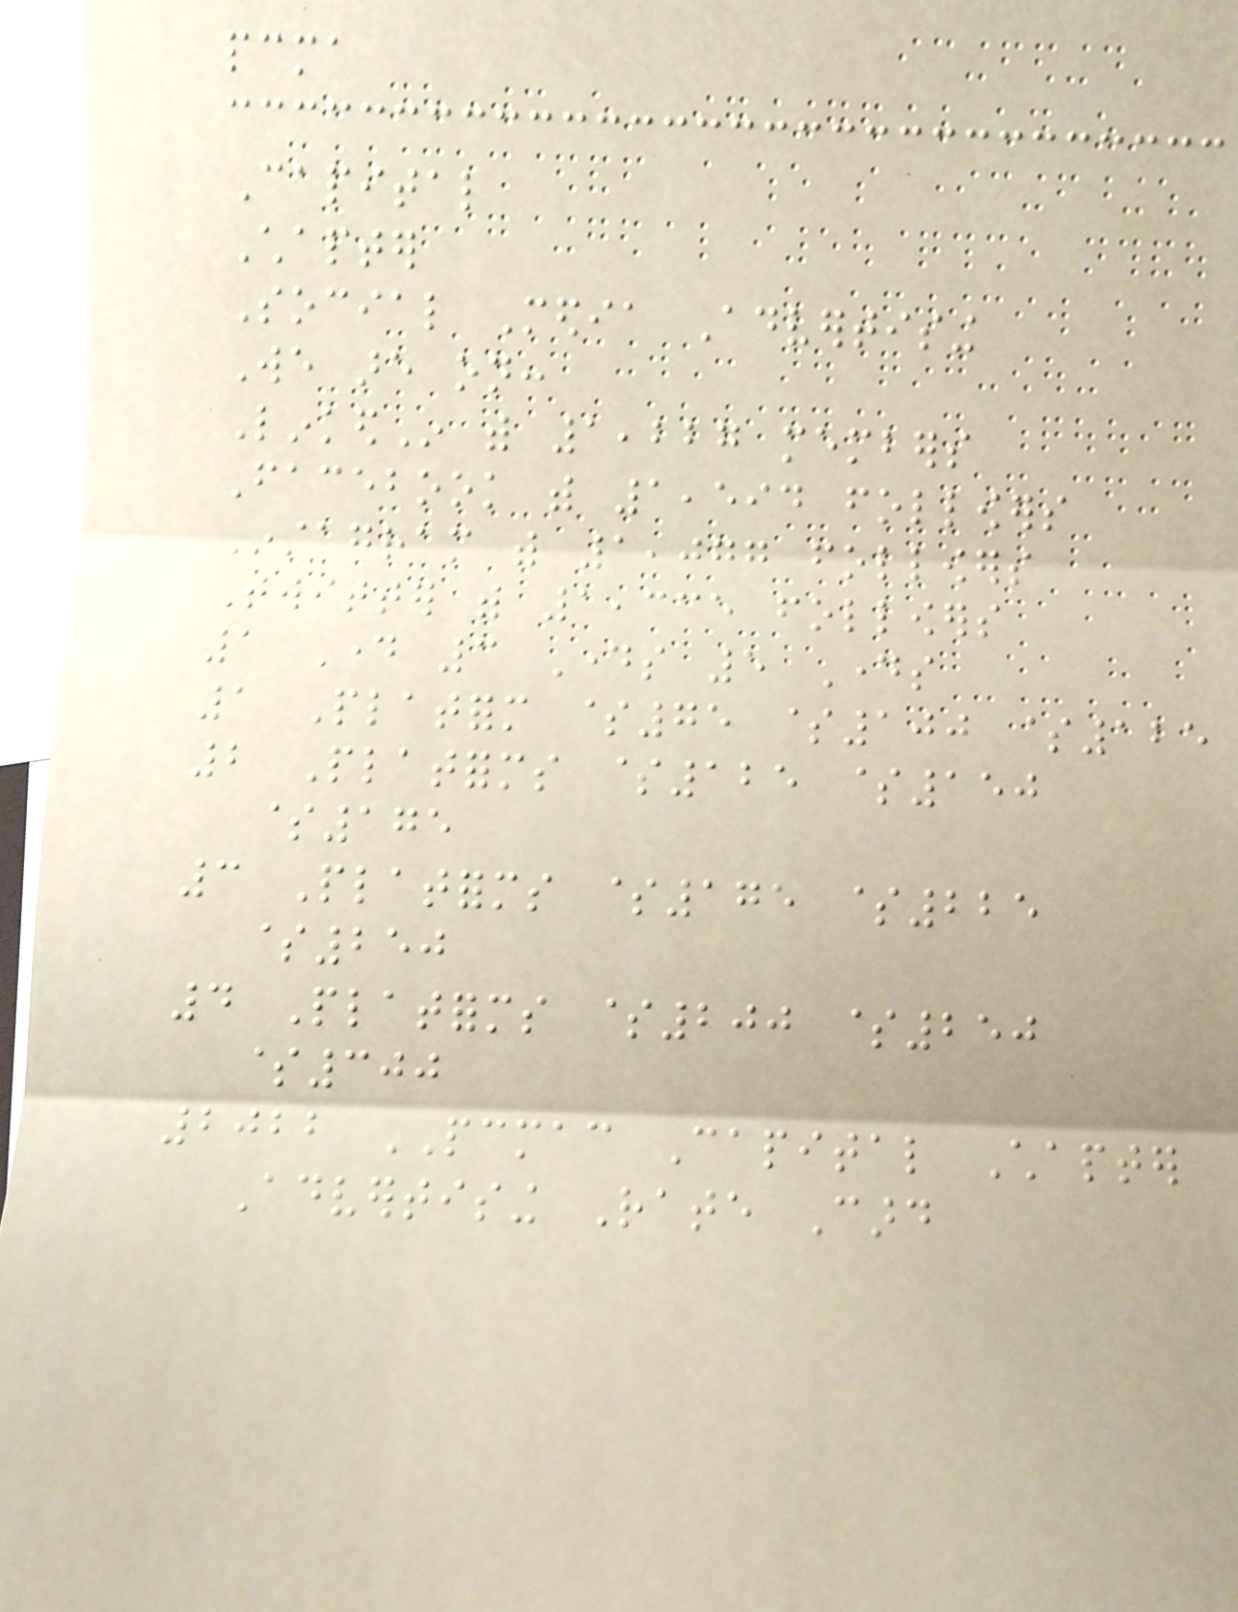pcma
Capital
Chapter
Social Media Advertising
We are on:
LinkedIn with 1,227 members
Facebook with 1,594 followers
Instagram with 1,077 followers
Twitter with 1,335 followers
1 Day 3 Days 5 Days
1 Platform $75 $100 $125
2 Platforms $125 $150
$175
3 Platforms $175 $225
$250
4 Platforms $200 $250
$300
2022 PCMAC Capital Chapter
Advertising Rate Card
